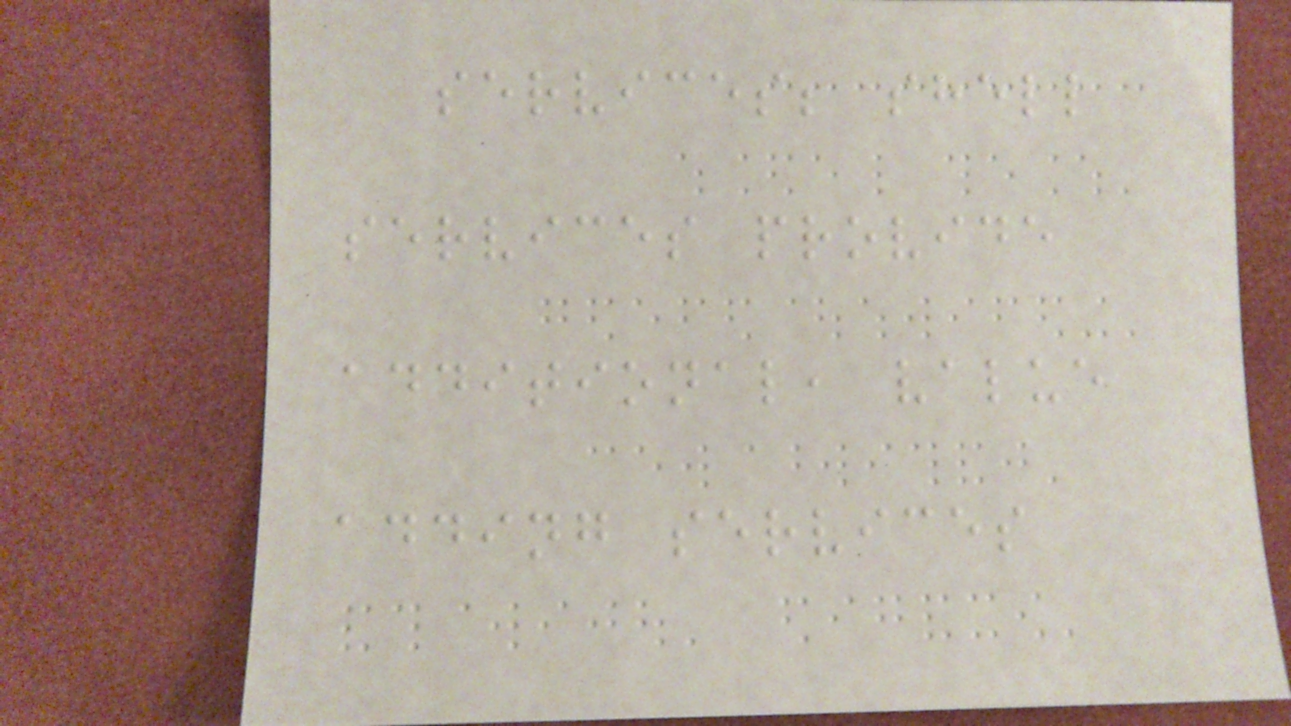services; shell
services provide
additional, value
adding services
